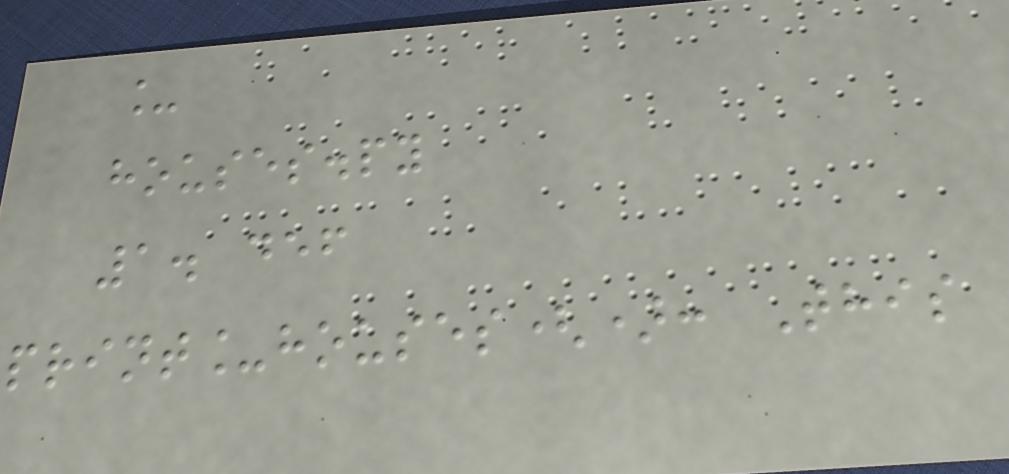_
houses.py
1. def
print_houses(): This
